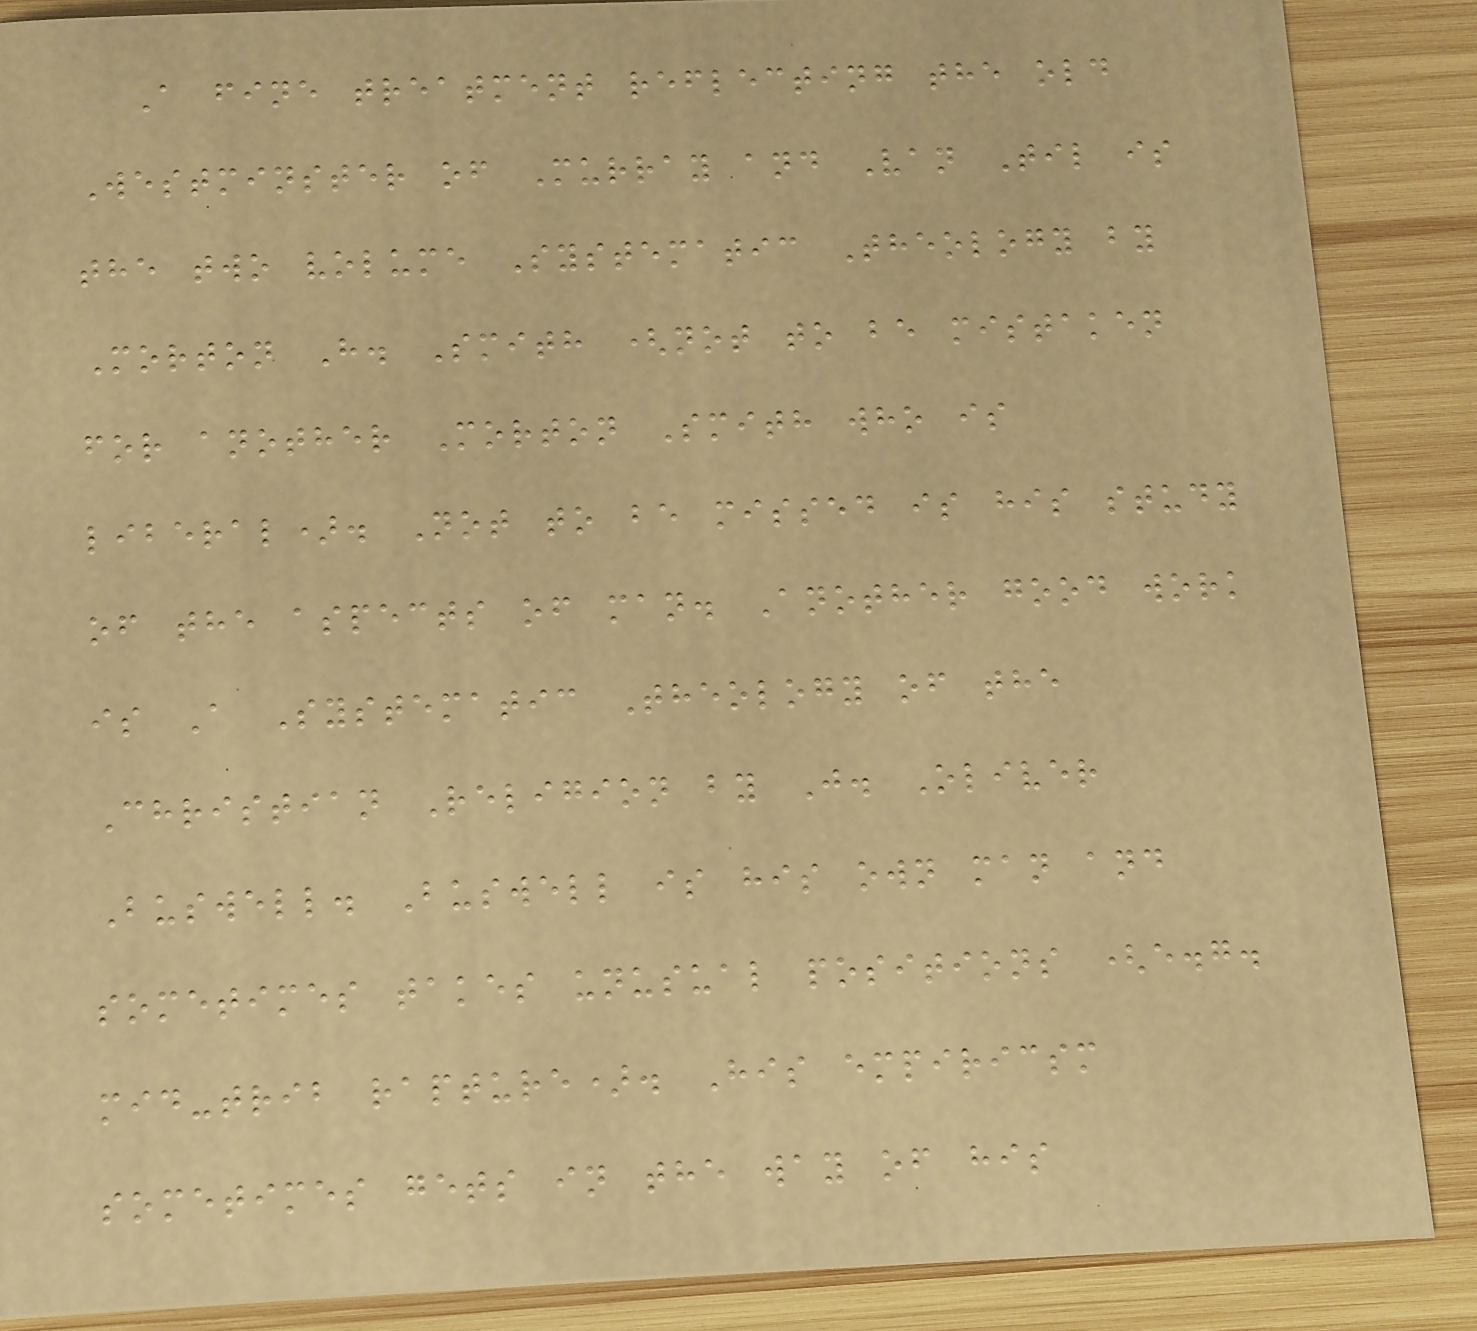A fine treatment reflecting the old
Westminster of Murray and Van Til is
the two volume Systematic Theology by
Morton H. Smith (not to be mistaken
for another Morton Smith who is
liberal). Not to be missed is his study
of the aspects of man. Another good work
is A Systematic Theology of the
Christian Religion by J. Oliver
Buswell. Buswell is his own man and
sometimes takes unusual positions (e.g.
mid-trib rapture). His empiricsm
sometimes gets in the way of his
